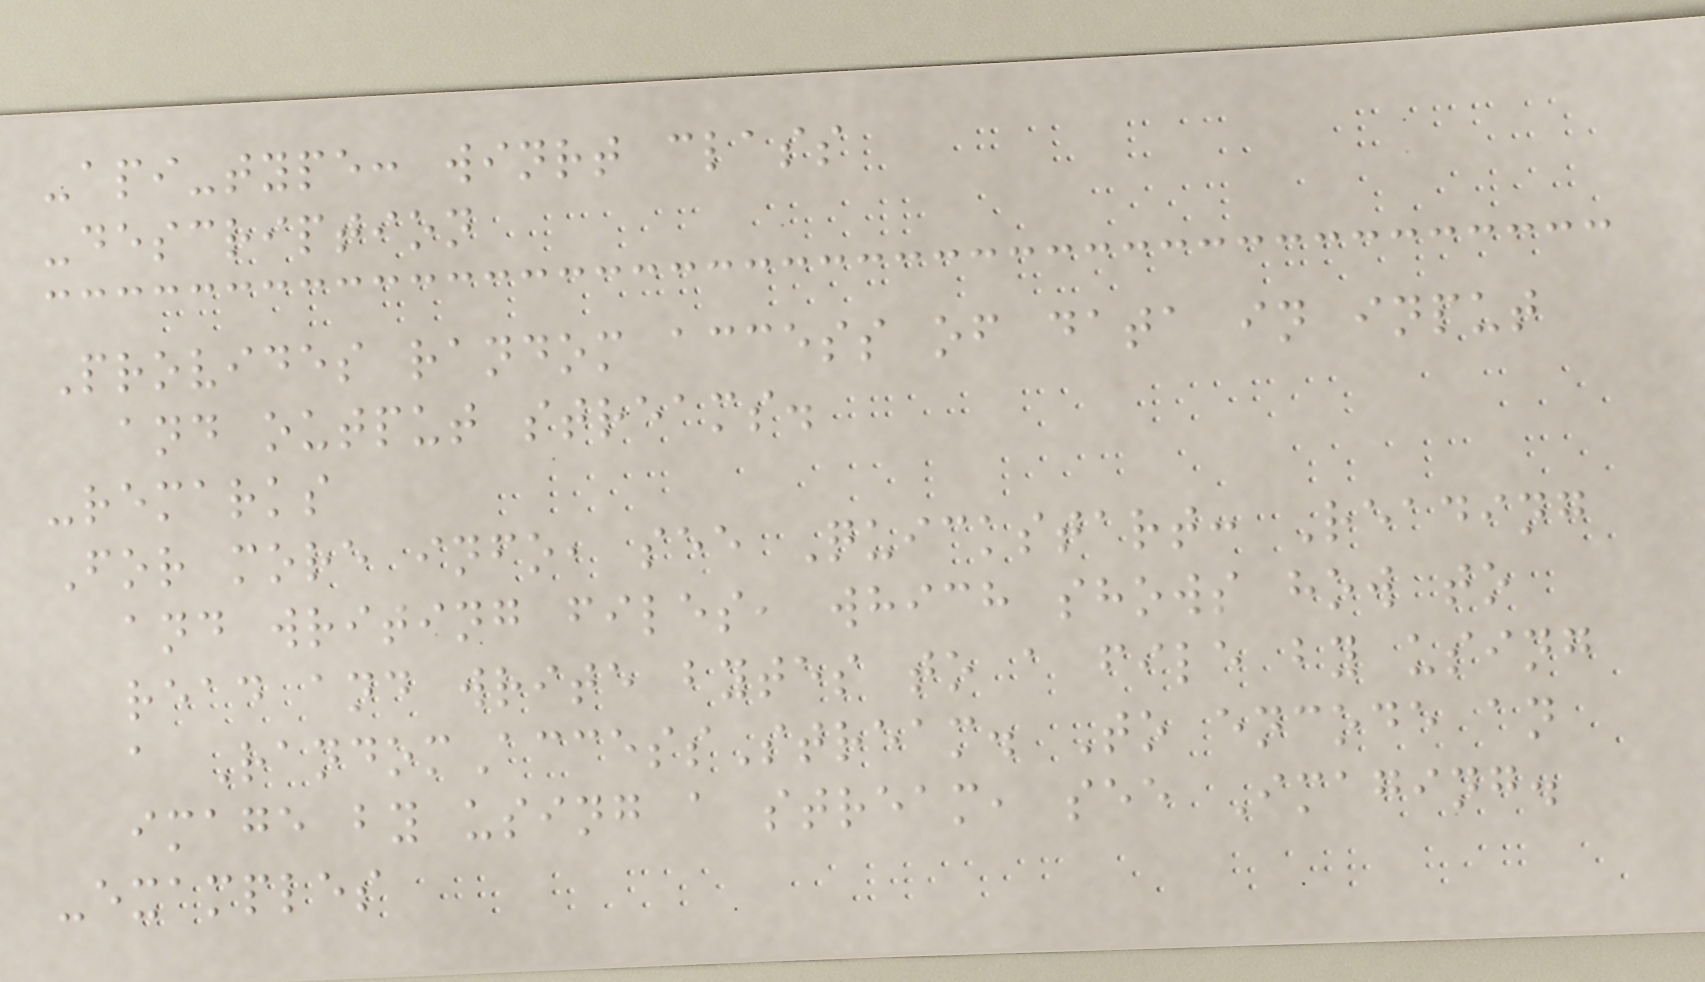-api-type: winrt class
-description
Provides random access of data in input
and output streams.
-remarks
For more info, see Quickstart: Reading
and writing files, which shows how to
read and write bytes to a file by using
a RandomAccessStream. To encode an
image by using a stream, see Imaging.
-examples
